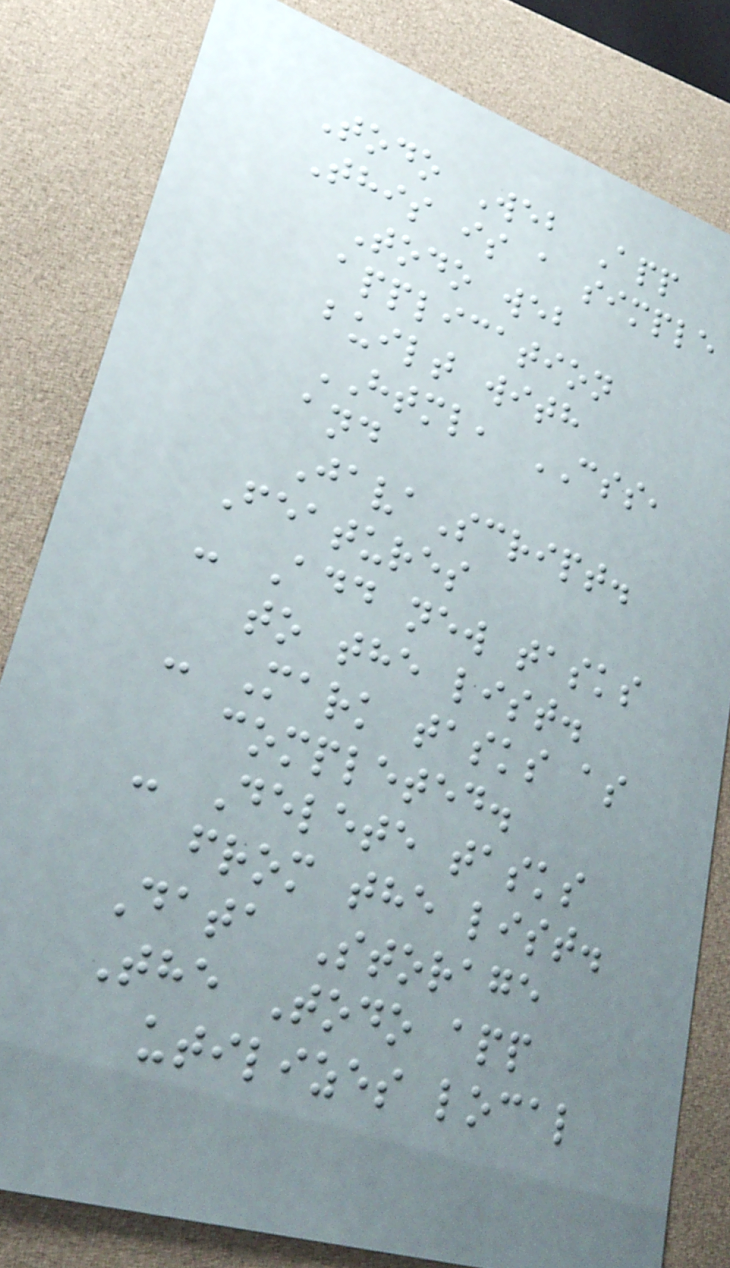Todo Web App
This is a simple
Todo web
application
built with
HTML, CSS,
and
JavaScript.
Features
- Add new tasks
to the list.
- Mark tasks as
completed.
- Delete tasks
from the list.
Data Storage
The Todo app
utilizes local
